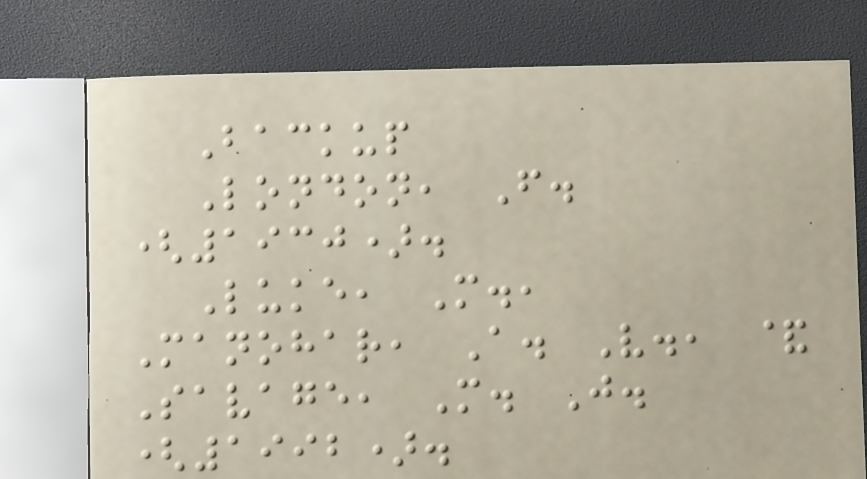Backup
London, F.
(1930).
Luke, M.,
Manohar, A. V., &
Savage, M. J.
(1992).
